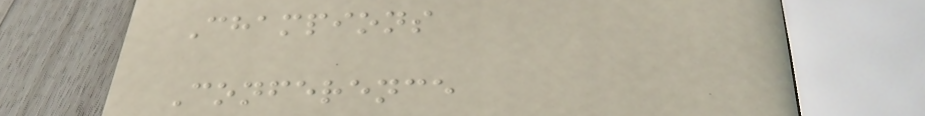Champions
Conference
